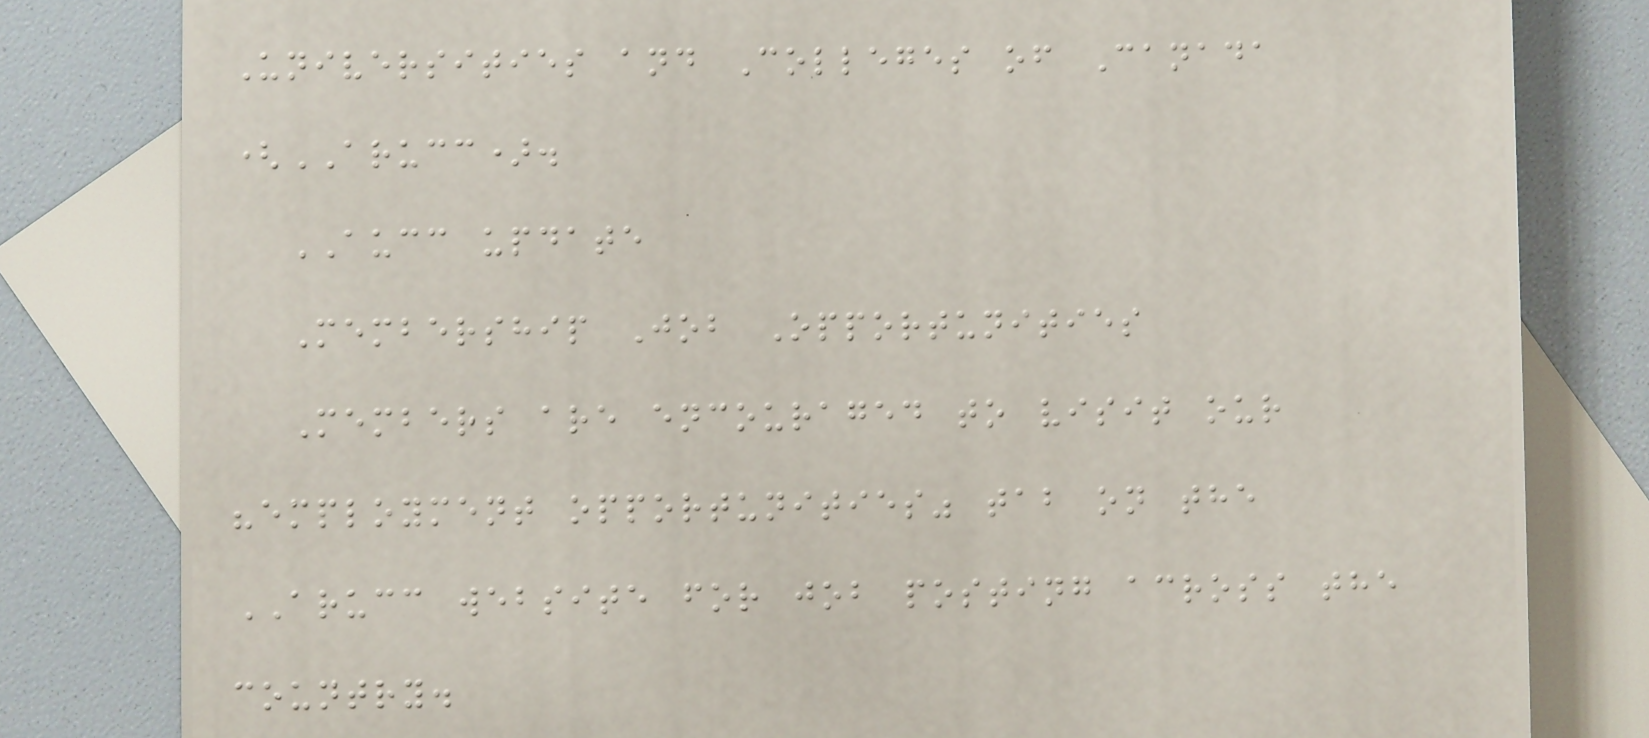Universities and Colleges of Canada
(ARUCC).
AUCC update
Membership Job Opportunities
Members are encouraged to visit our
"employment opportunities" tab on the
ARUCC website for job posting across the
country.
